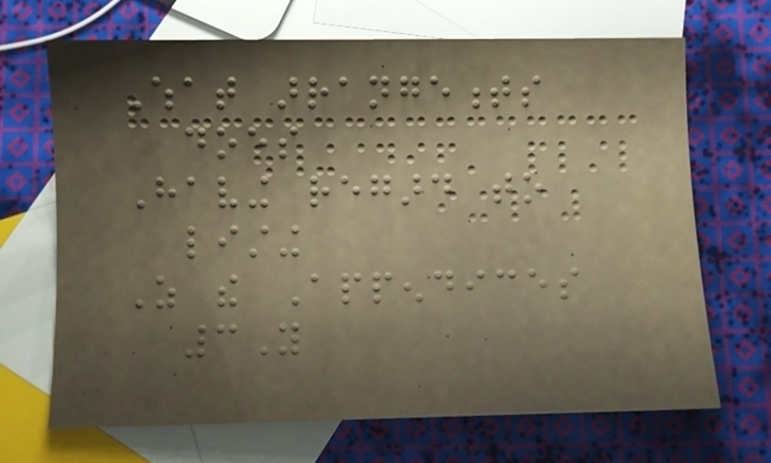What arrangements
does
Having regard to
listing
As the Appendices
3Y
